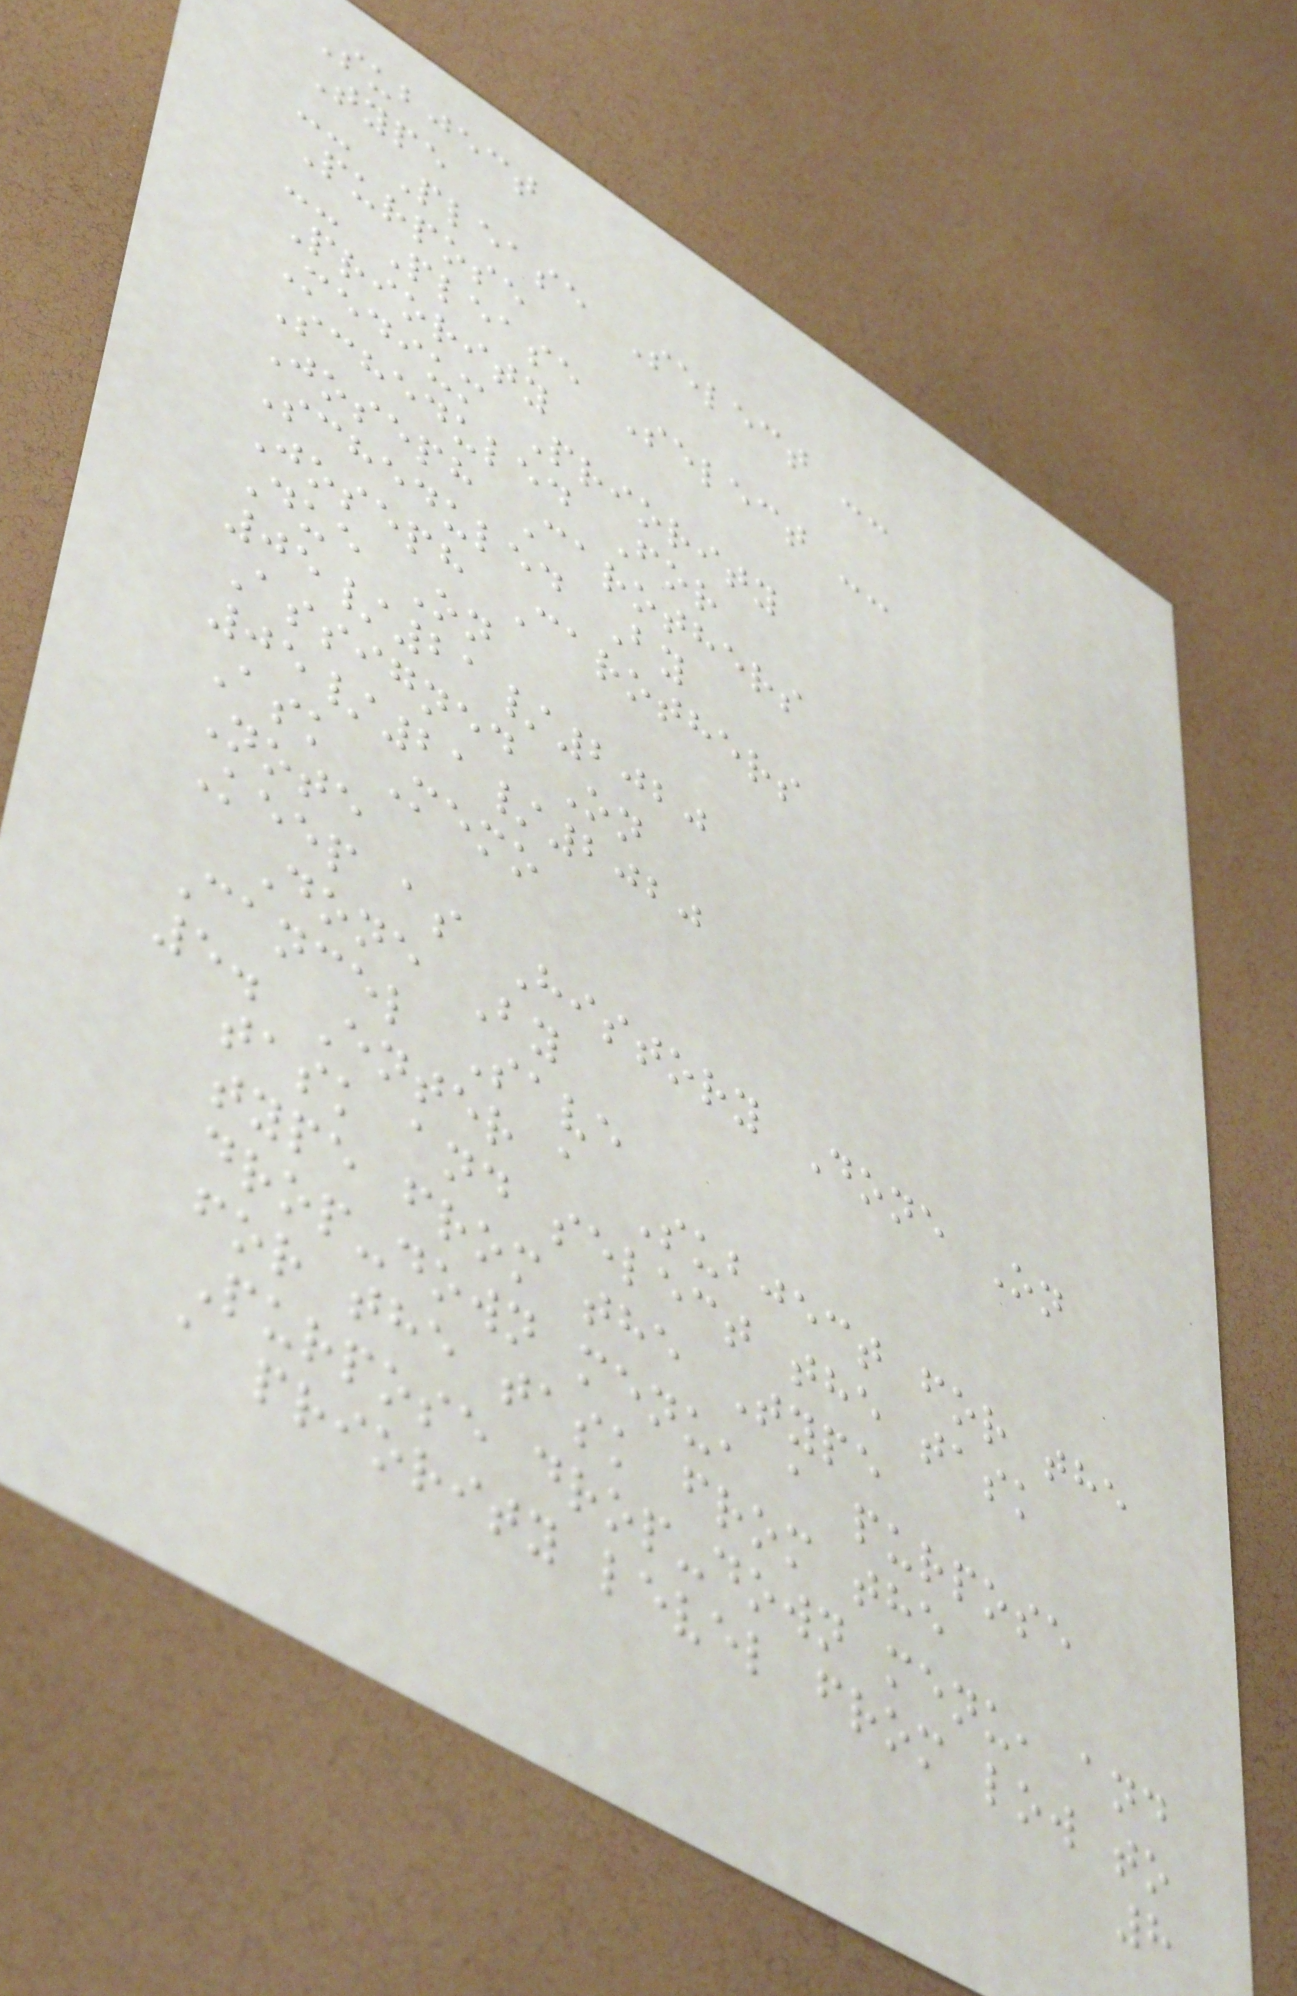Subject
Type
-- Please Select --
Purpose
-- Please Select --
Priority
Medium Priority
Scheduled For
Joseph Carothers
Scheduled By
Joseph Carothers
Due On
05/21/2020
Assigned On
05/21/2020
Ask Memo
Note
Keep as History Done On
Done By
Cancel Save
5. Enter a Subject for the
task and select the task
type from the Type
drop-down menu, a purpose
for the task from the
Purpose drop-down menu, and
a priority level from low to
8
